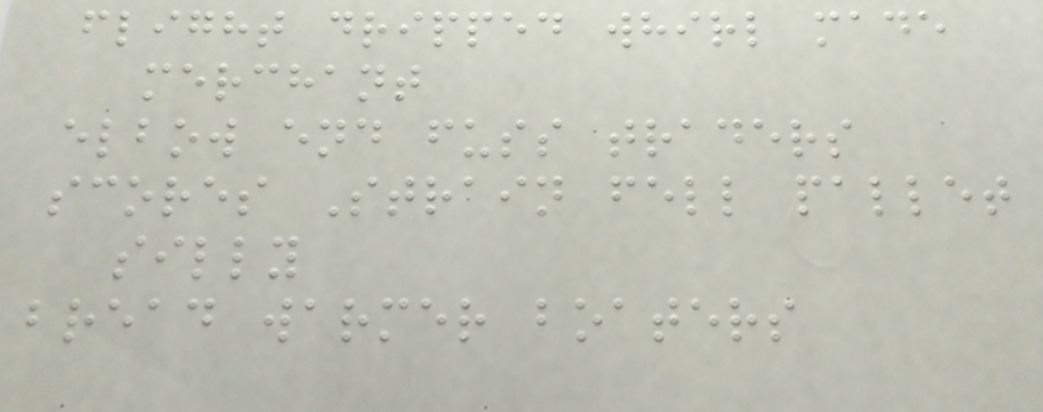flight dripped whirl made
merchant
elbow end fuss traders
scores Strain fell pallet
silly
bread warmer boaters
